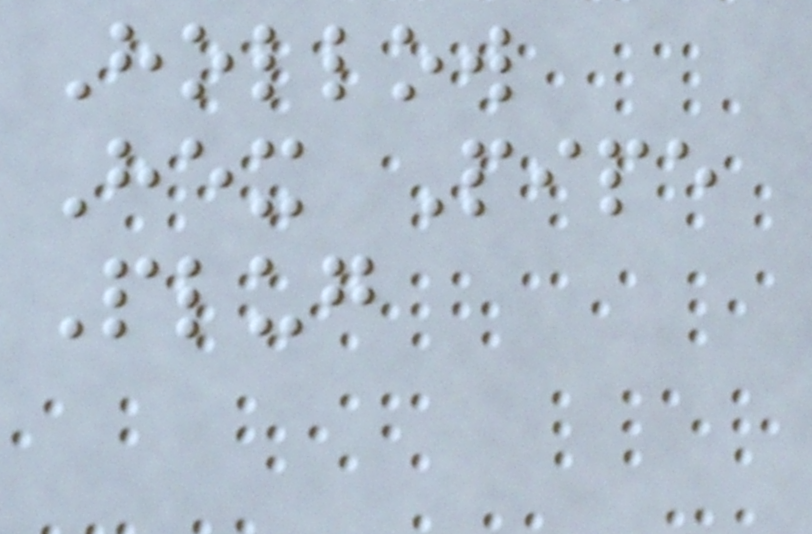Hollow
Hex Pipe
Plug
